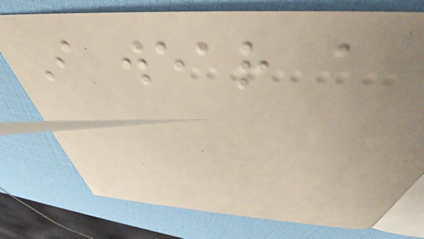I wear a
